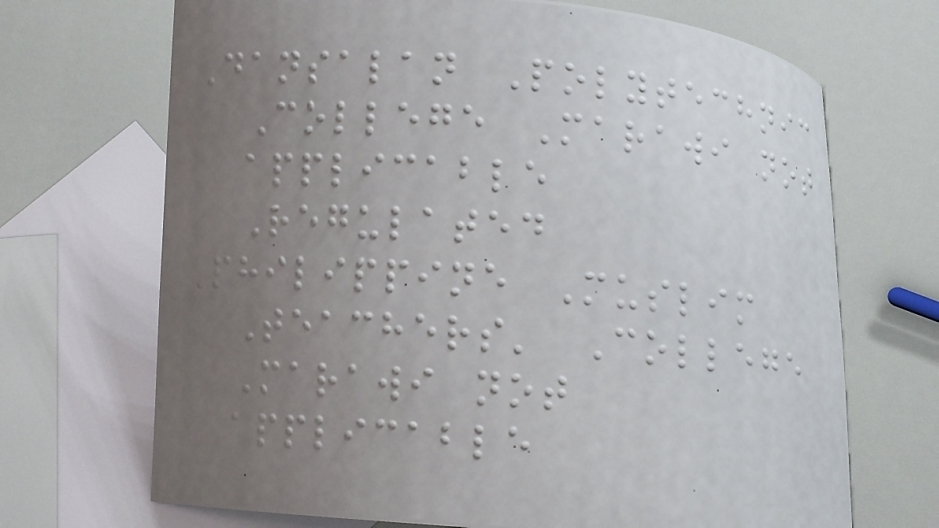Dansalan Polytechnic
College Marawi not
applicable
Regulated
Philippine Muslim
Teachers' College
Marawi not
applicable
